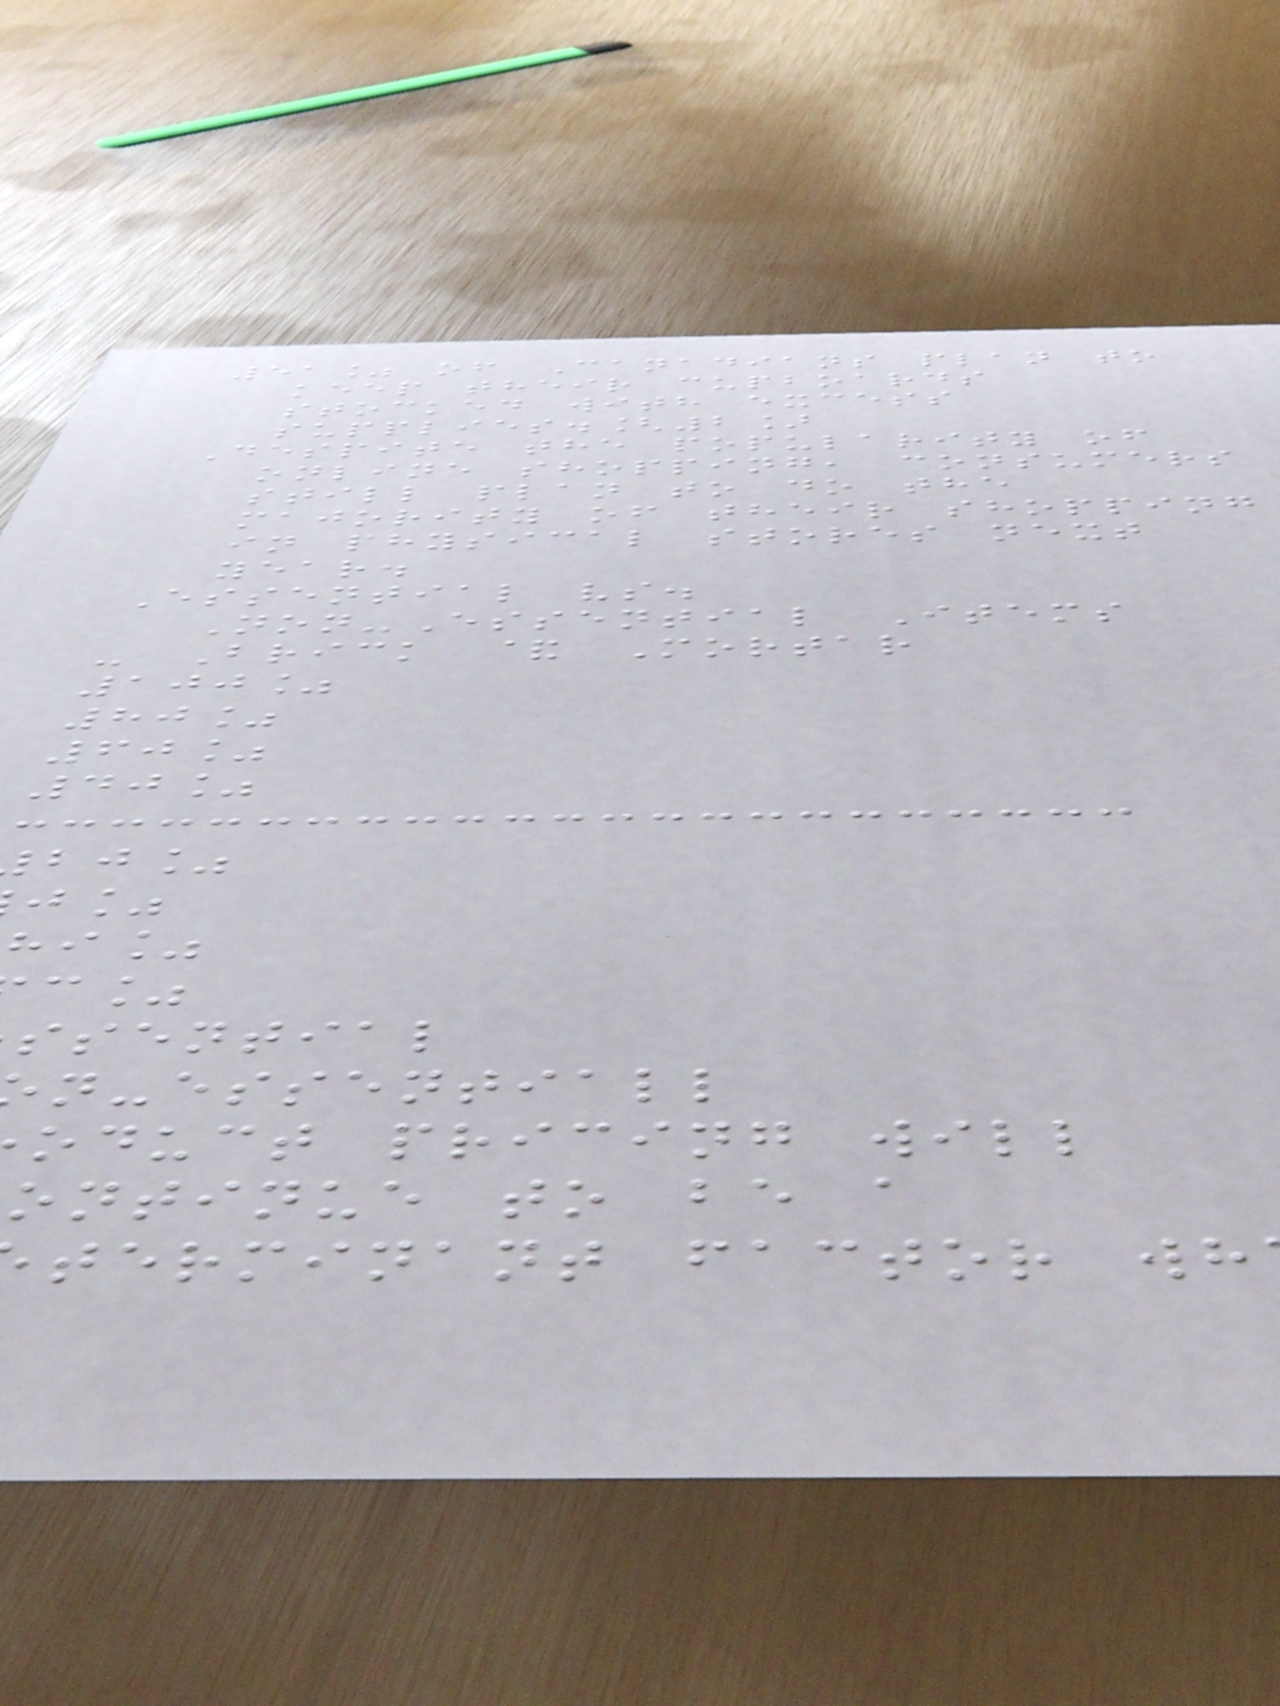51% of Canadians plan to
keep their cupboards
stocked with excess
supplies.[2]
Despite the popularity of
online shopping, consumers
still plan to do the
majority of their shopping
in physical stores next
year.
Essential vs.
Non-Essential Items
- Brick & Mortar
100%
80%
60%
40%
bj%
hi%
ssential
n-essentiall
oduct pricing will
ontinue to be a
terminant factor wh
